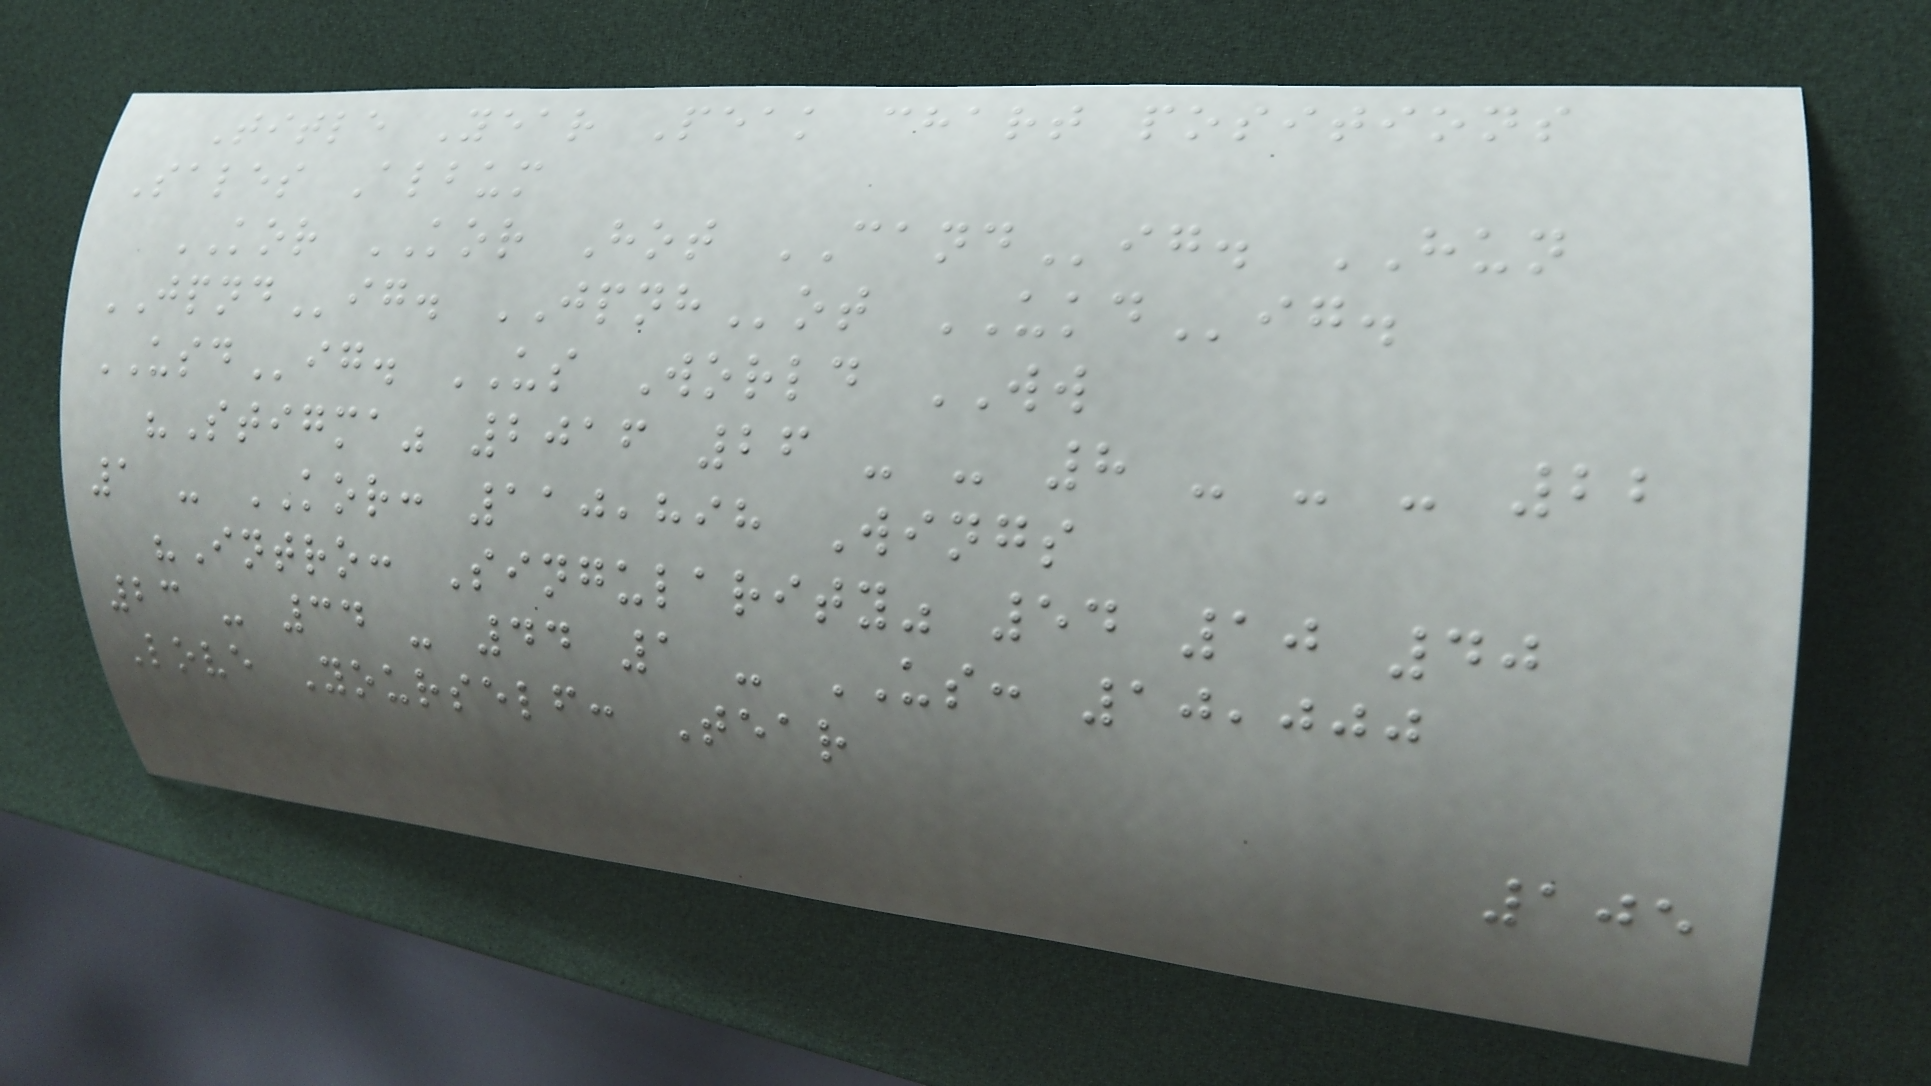Title Year Peak chart positions
Sales Album
KOR KOR Hot CANDig. HUN
JPNDig. JPNHot UKDig.
USDig. US World WW
"Stigma" 2016 26 - - 8 - - - 22
1 - KOR: 110,898 Wings
"Intro: Singularity" 54 10 40
23 - 34 - 44 1 - US: 10,000
Love Yourself: Tear
105
